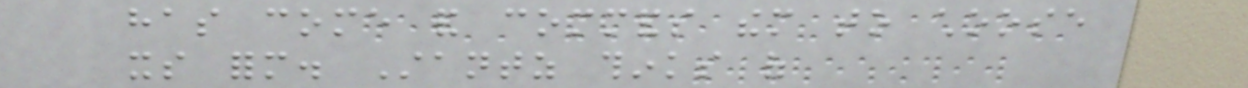has come and commands them to choose
its form. Stantz thinks of
